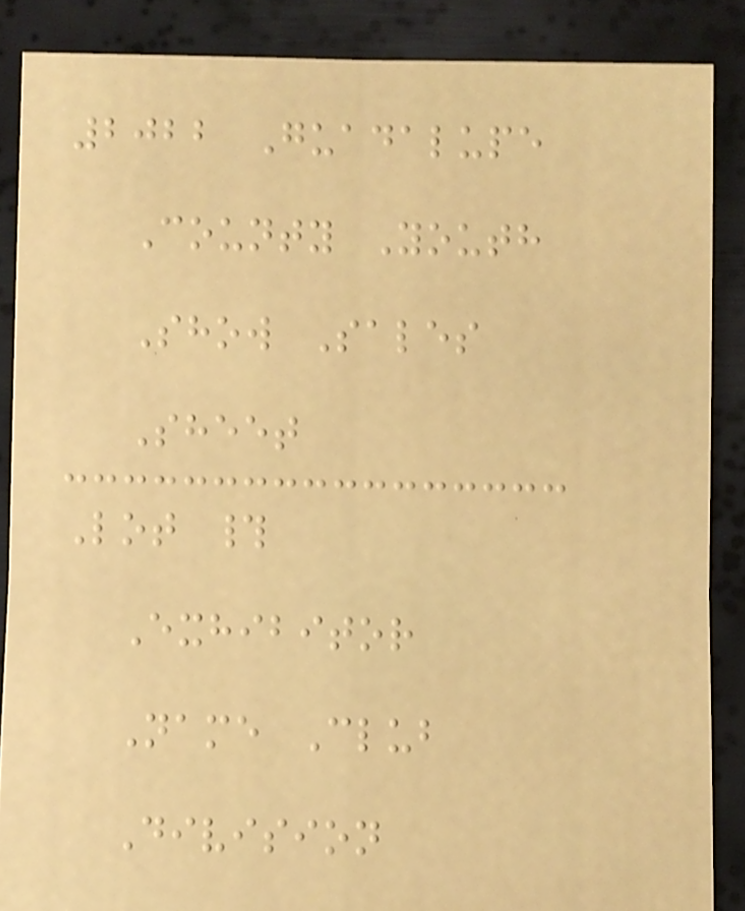2022 Guadalupe
County Youth
Show Sales
Sheet
Lot #
Exhibitor
Name Club
Division
